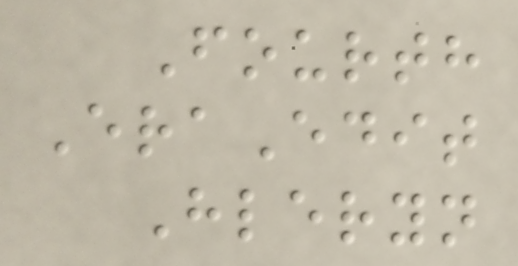Fourth
EraEdit
Hleryn
